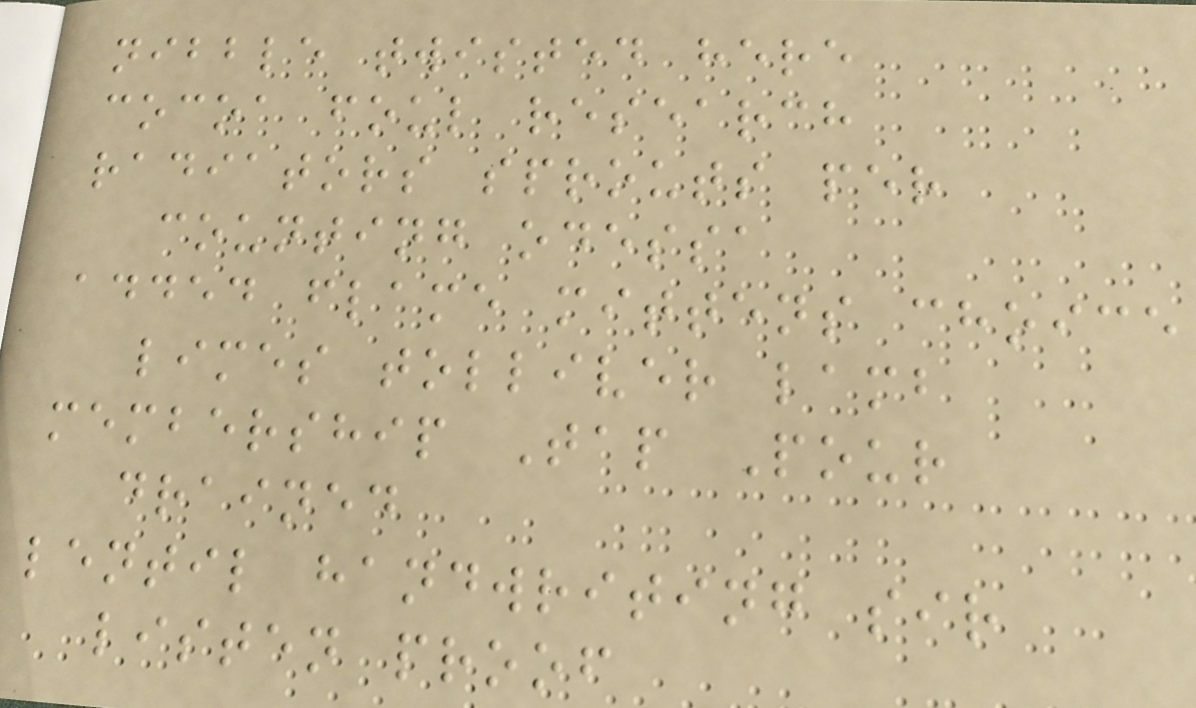nibble twisted here
cocoa foul research
radiators sprouts per
counting odessa
added flame mittens choice
limes tolliver lamb
membership Tap Pour
drained
lentil handwriting sir
listen proof
